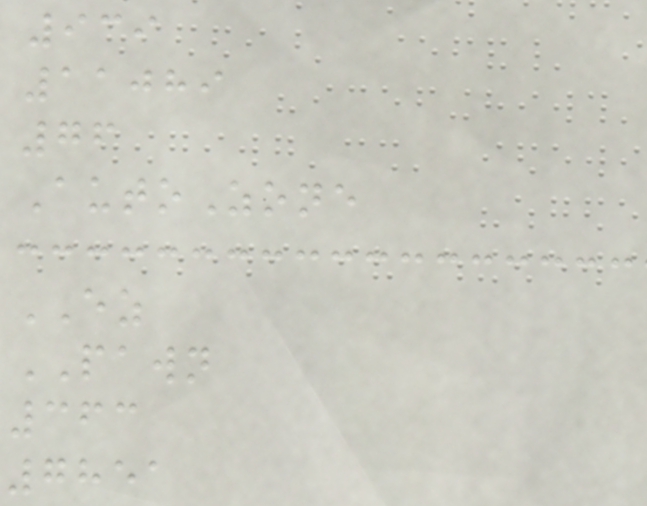939
11089
76
AutoZone
EZ
PAWN
363
7851
